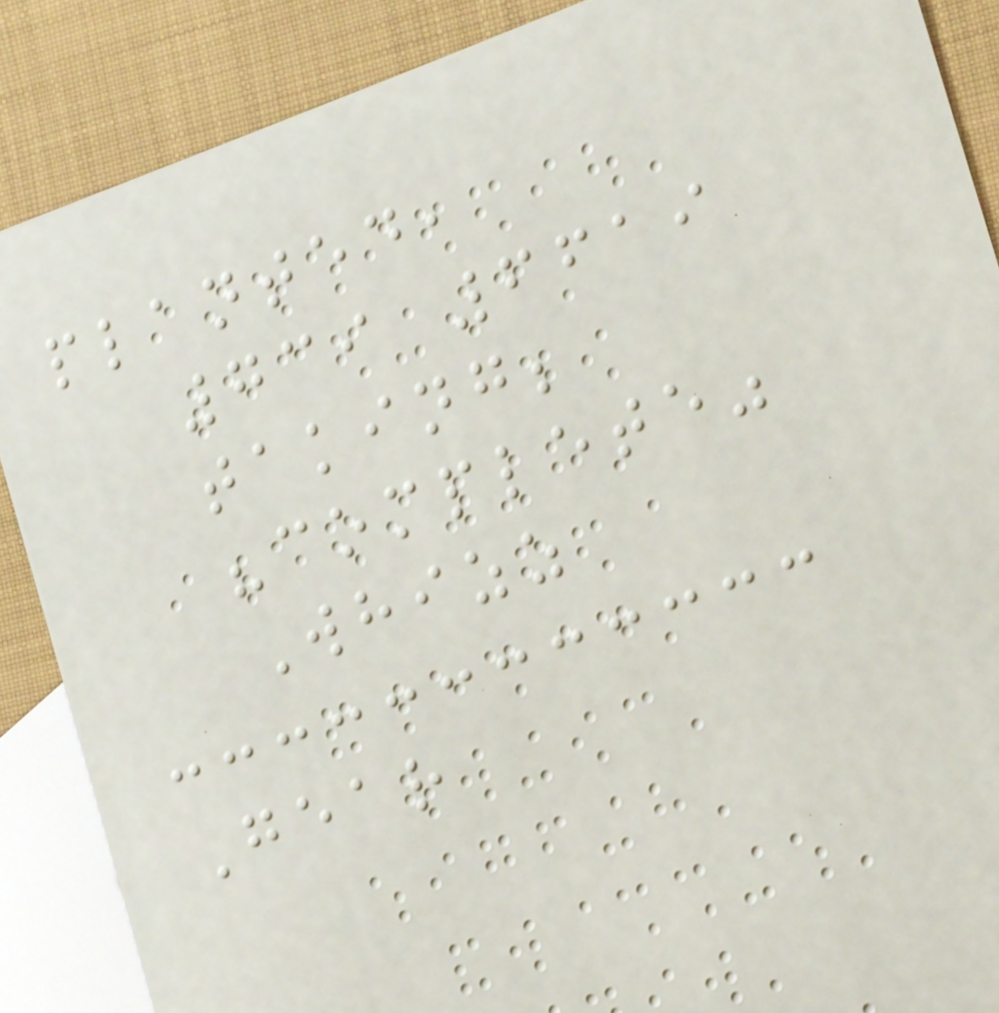planted,
739 6619
taking;
"complete"
Whizz
Gear
